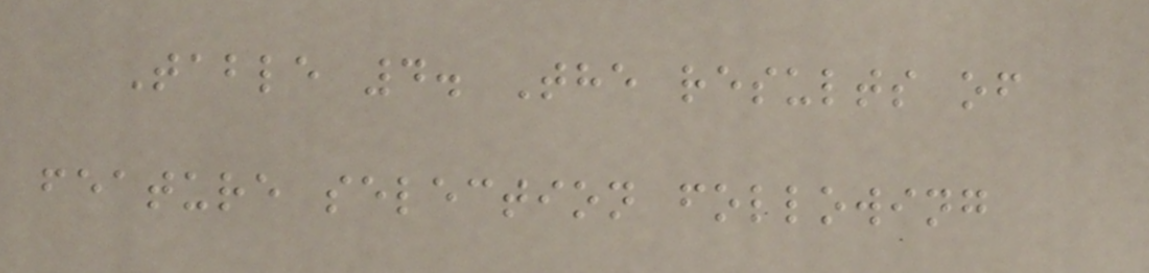Table 4. The results of
feature selection following
